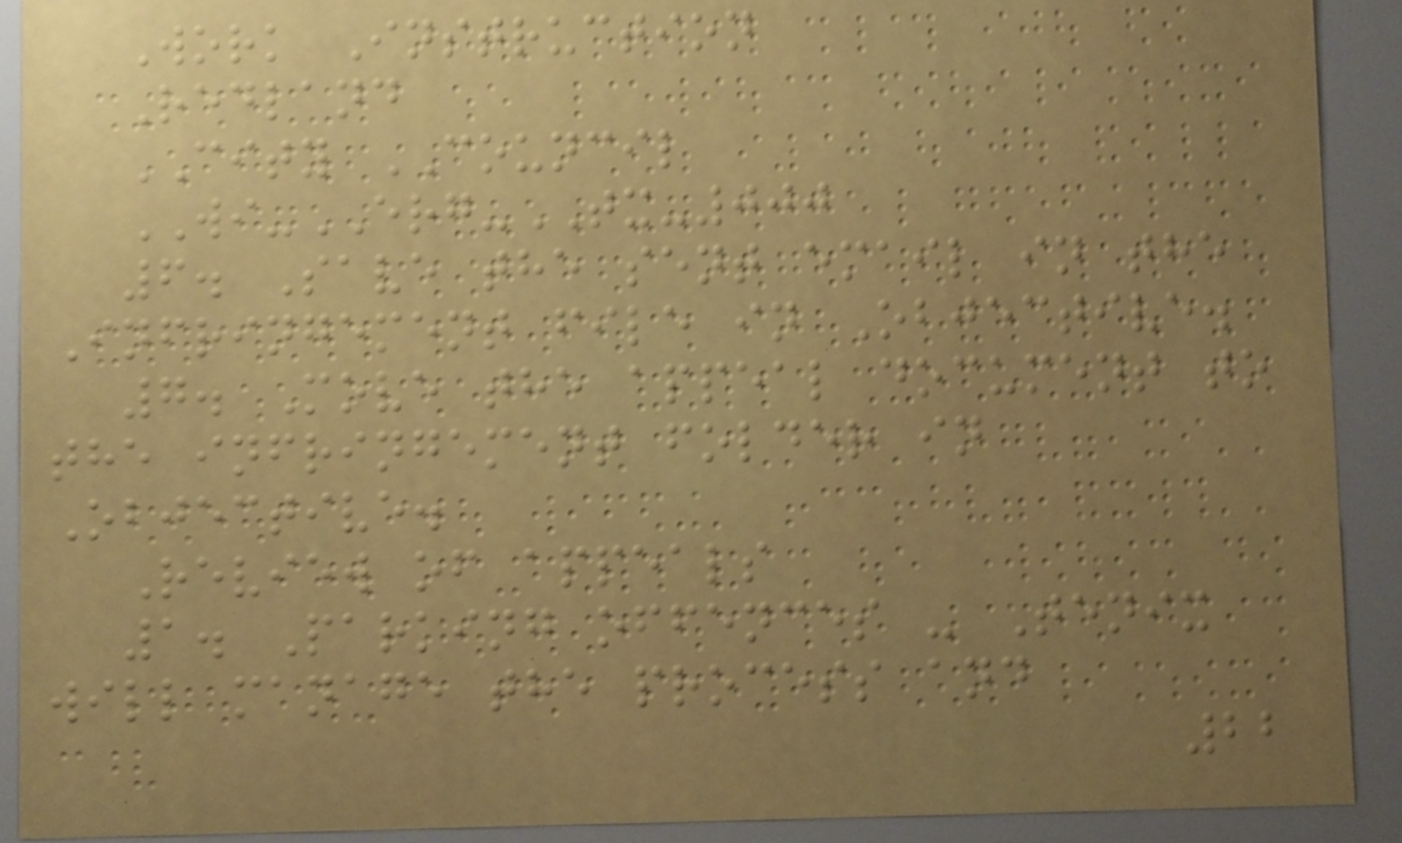Work Instruction
Redland
CITY COUNCIL
WI-ERG-TX-000
6. Save the sent email in the
Infringement file in Objective.
7. Move the appeal document to
the infringement folder in
Objective.
Review of appeals
1. Parking offences - Tenix
will manage the process and
22
